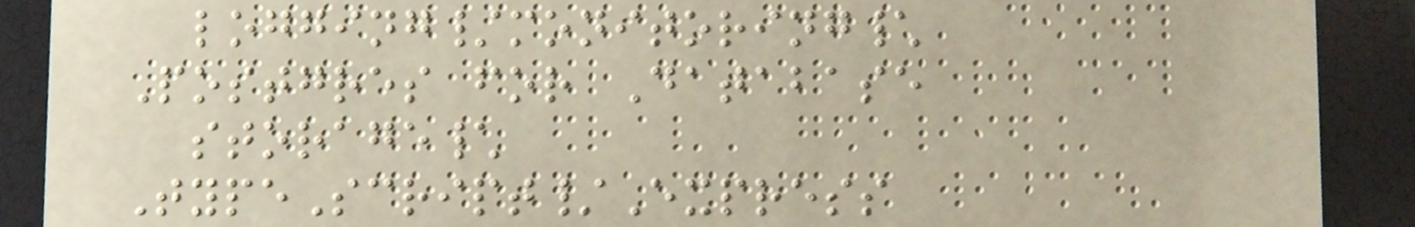logging/monitoring\
Postgres for Database
storage\
TypeScript/Express
